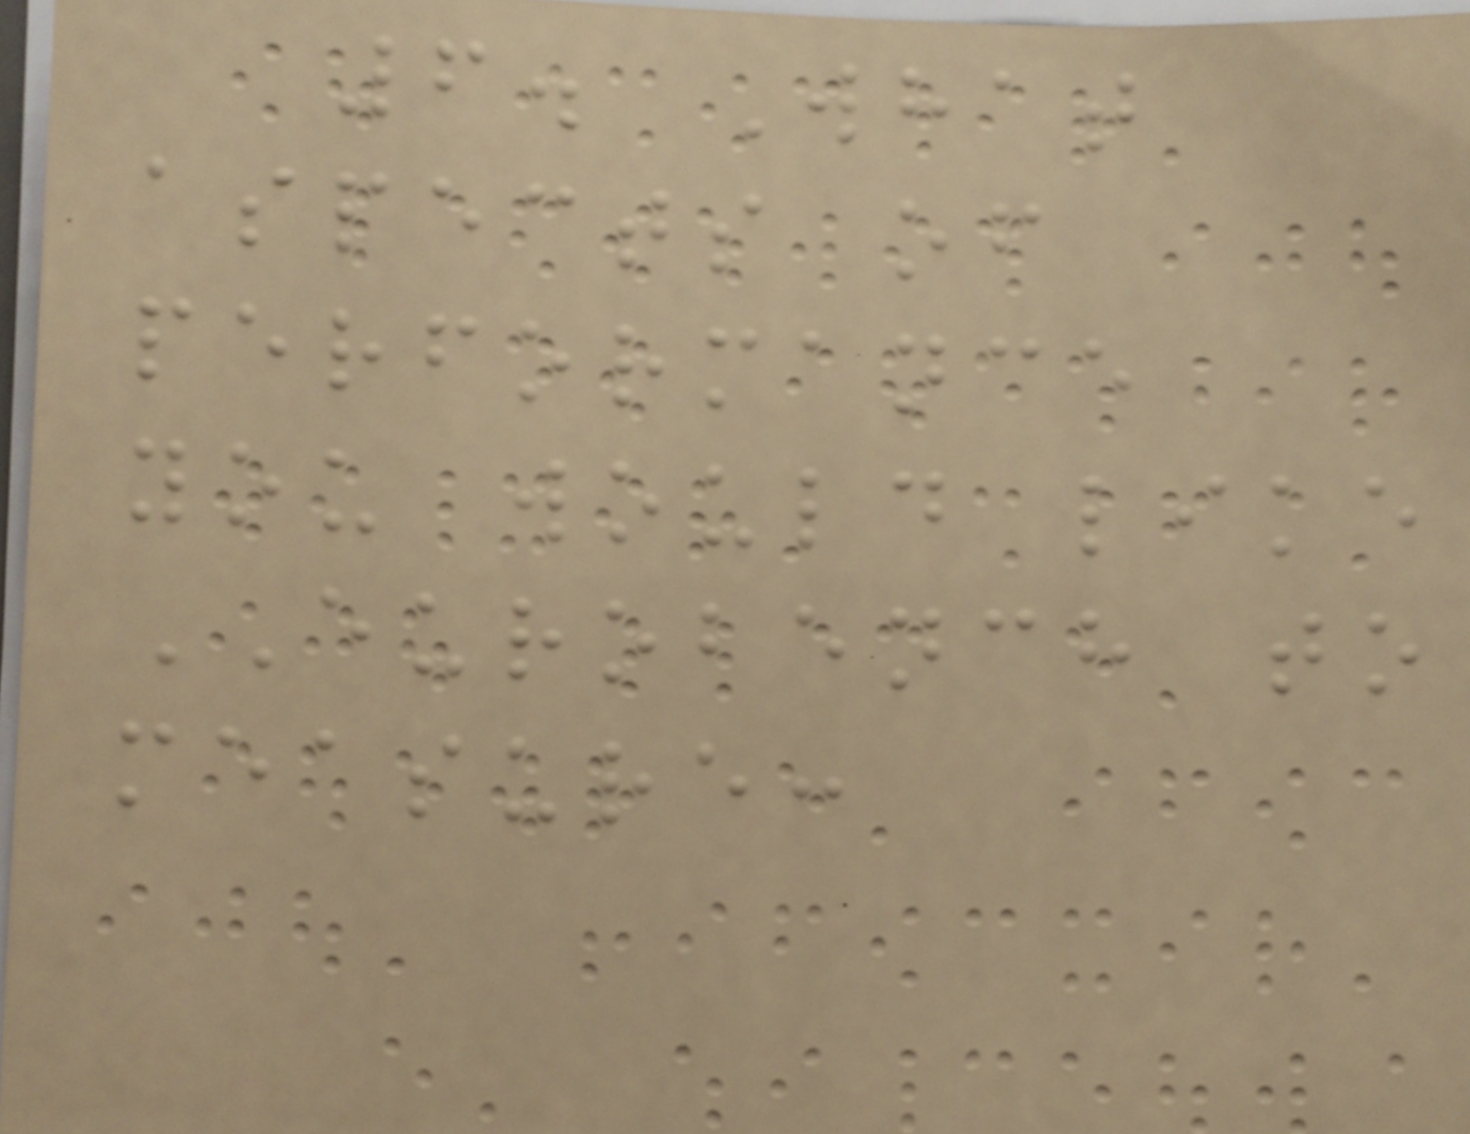6. What
aspects of
performance
you would like
EUROBENCH to
measure:
